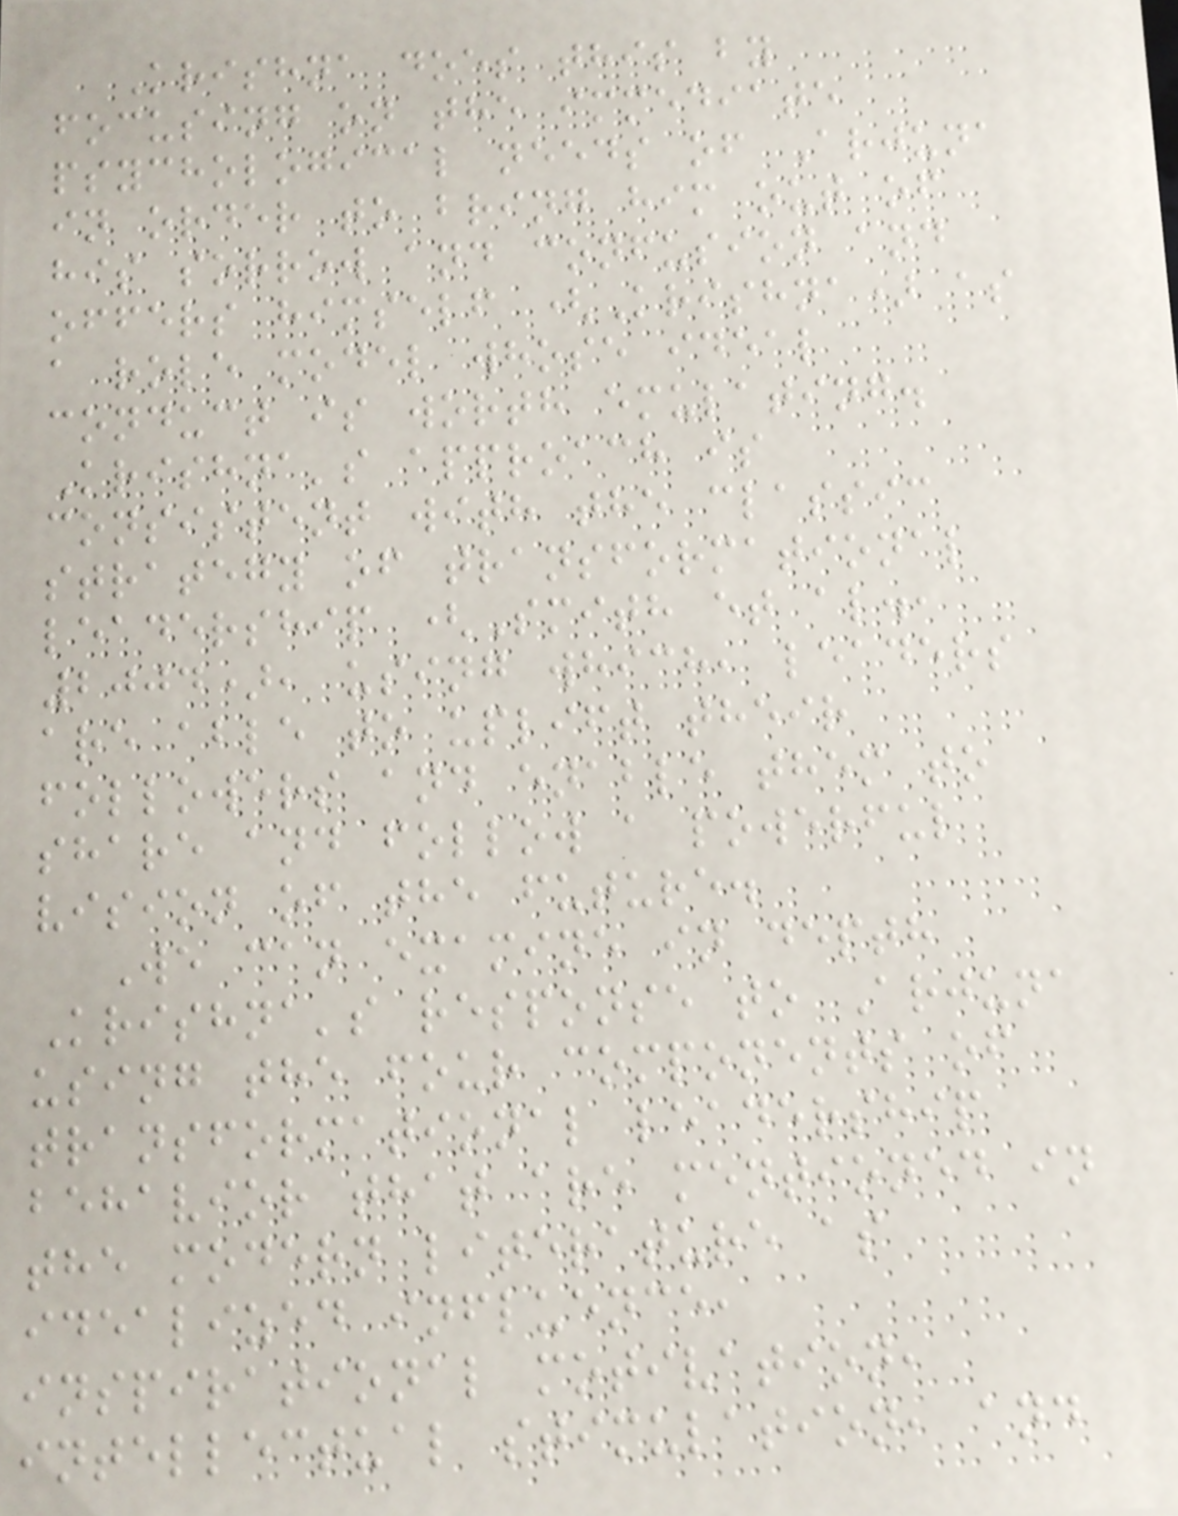Krishna does this by
focusing on the immediate
psychological needs of Arjuna
in order to bring him out of
his sorrow and confusion and
offers himself (Krishna) as
a role model whose ideal
conduct is worth emulating.
Krishna's approach is
consistent with the classic
strategy of transformational
leadership (Smith et al.,
2004), using which, leaders
are able to uplift their
followers and enable them to
share and follow a powerful
vision of the future.
We can examine in depth
Krishna's response to Arjuna
using the four components of
transformational leadership
behavior that are mentioned in
the modern literature as
idealized influence,
inspirational motivation,
intellectual stimulation, and
